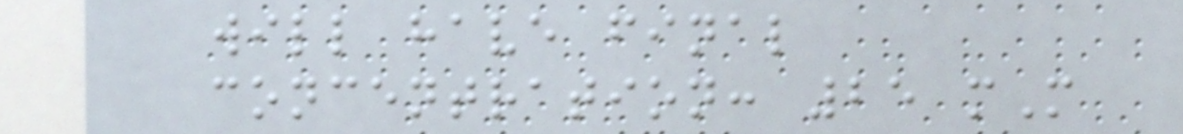will have final
concentration: 25 mM
